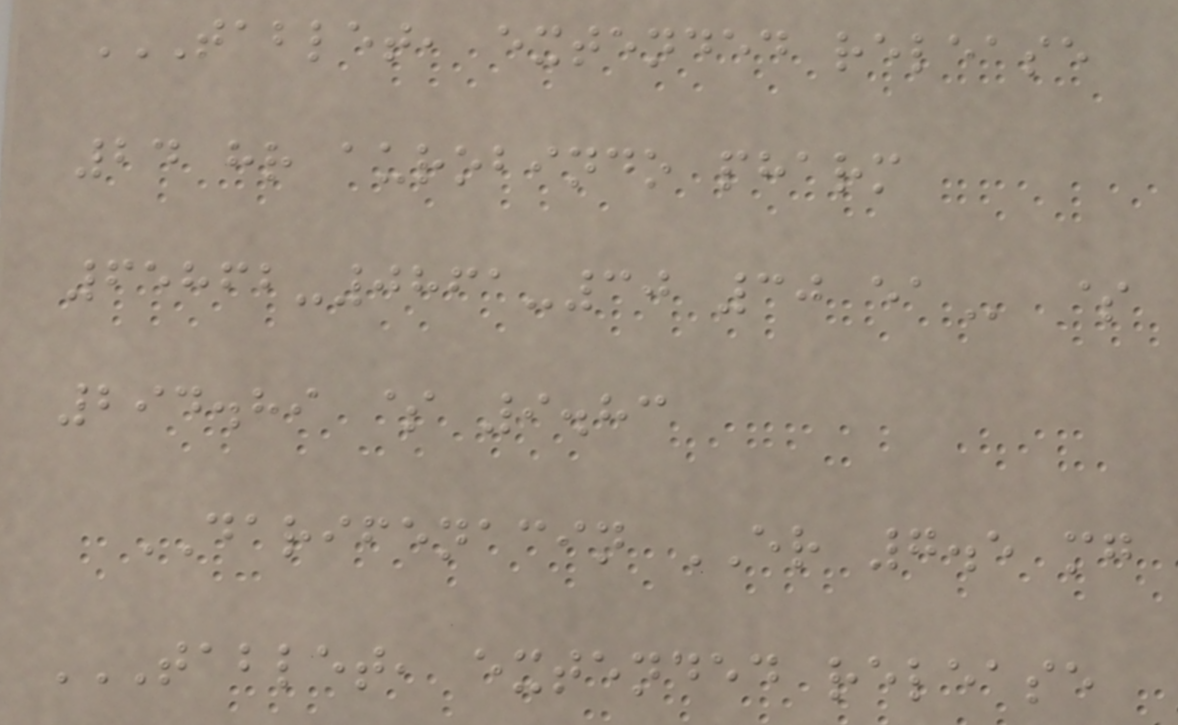TABLET, EXTENDED RELEASE
24 HR AUROBINDO PHARM
65862-0861-30 30 EA $
294.89 $ 9.83
DARIFENACIN ER 7.5 mg
TABLET, EXTENDED RELEASE
